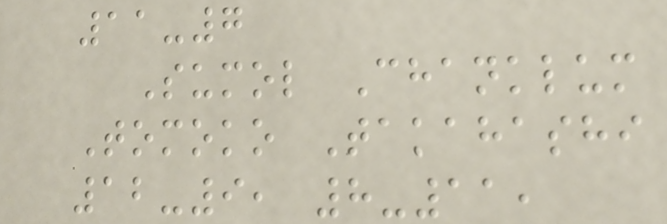11-7
Sumol Chanklum
Tomoko Takahashi
12-9, 8-11,
